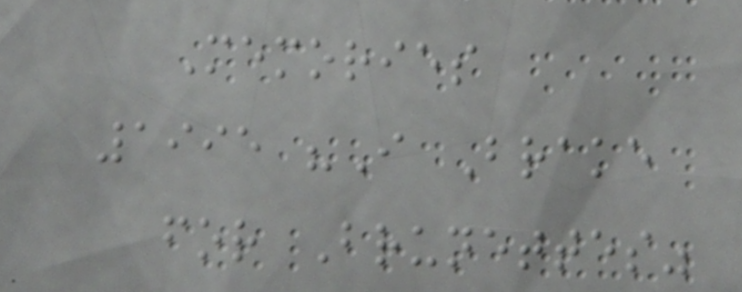Memories
1995 "I Brake
for Brunettes"
